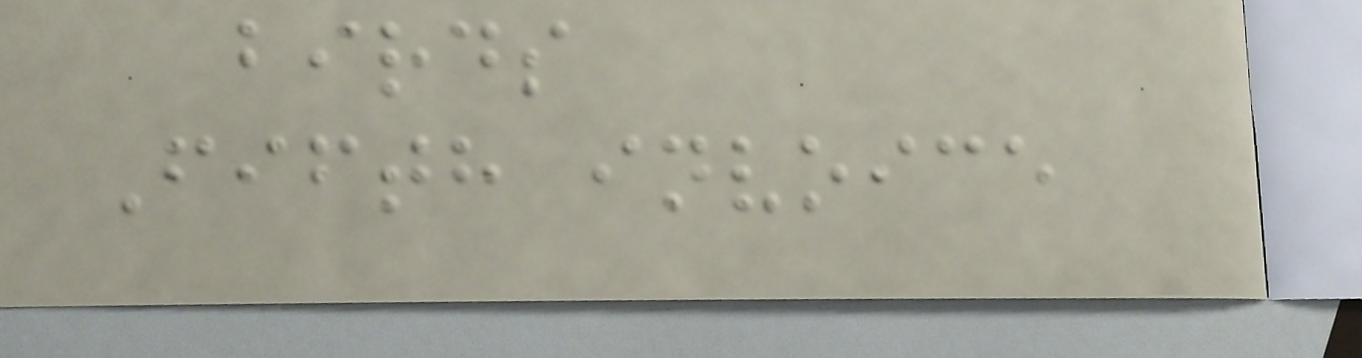birds
Fifth invoice
